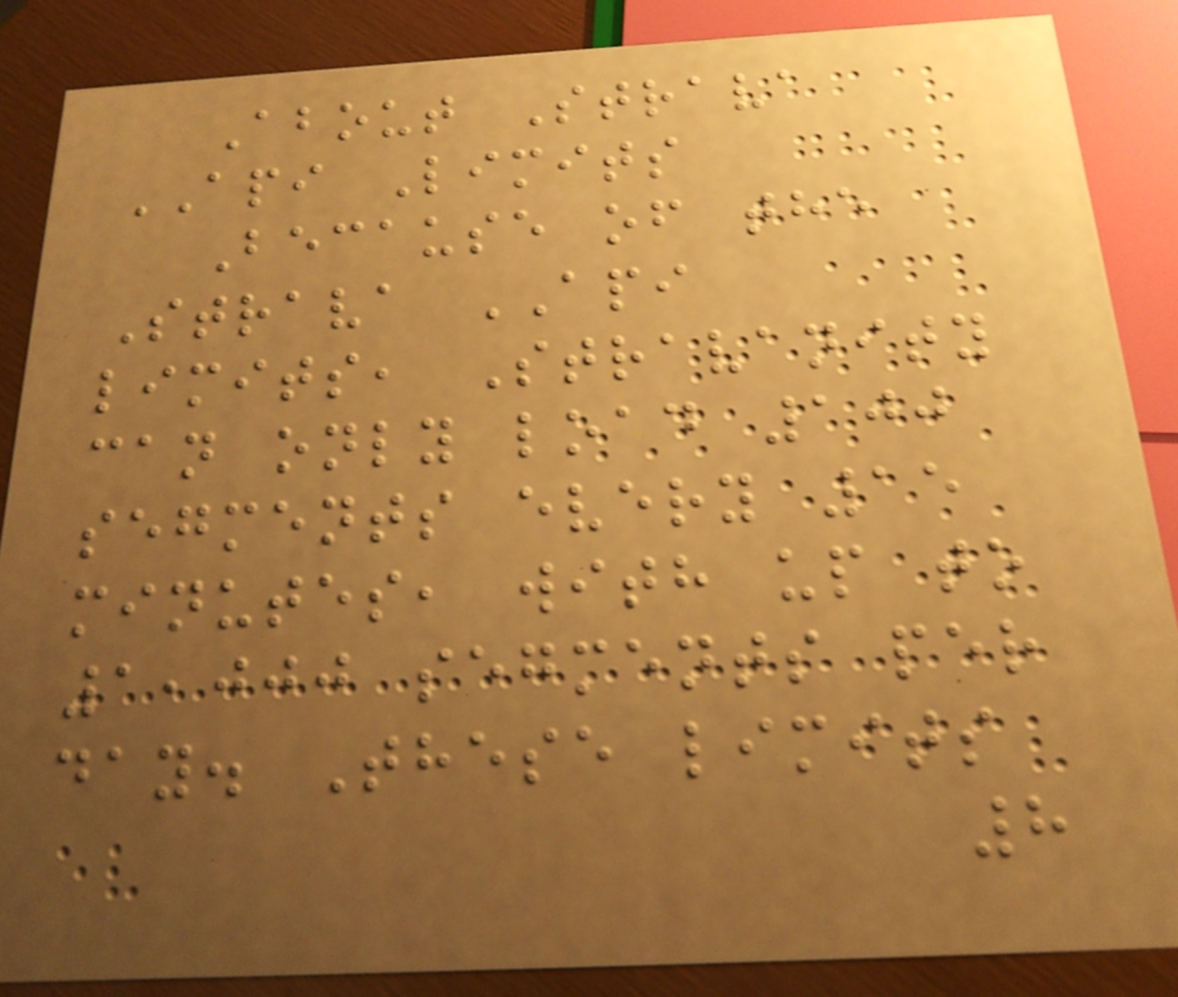About Strava
API Limits
Because of the
Strava API
limits, Stravanity
can only load 100
segments every 15
minutes, with up to
1,000 segments per
day. These limits
8
